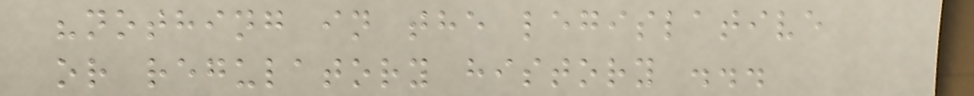"nothing in the legislative
or regulatory history ...
